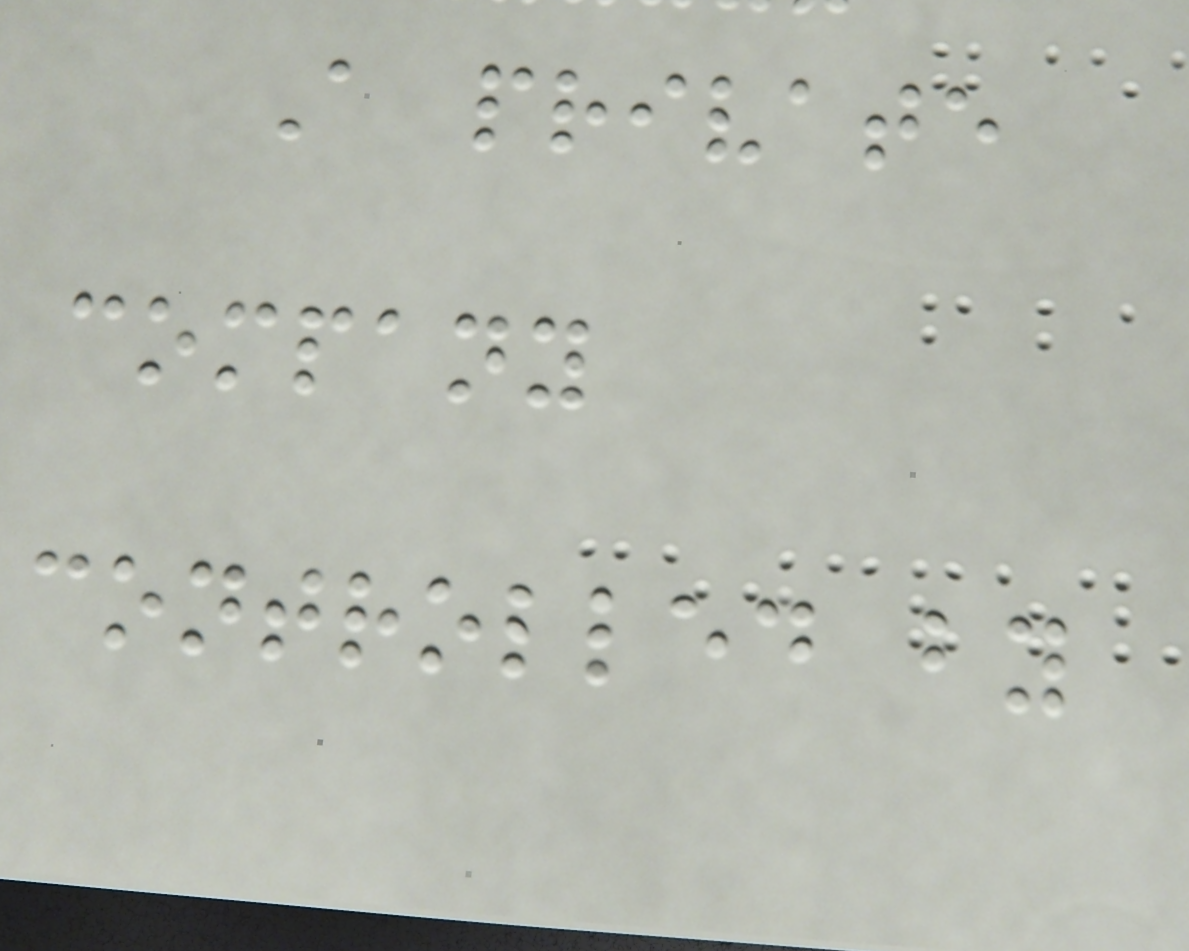A private
company
controlled by
